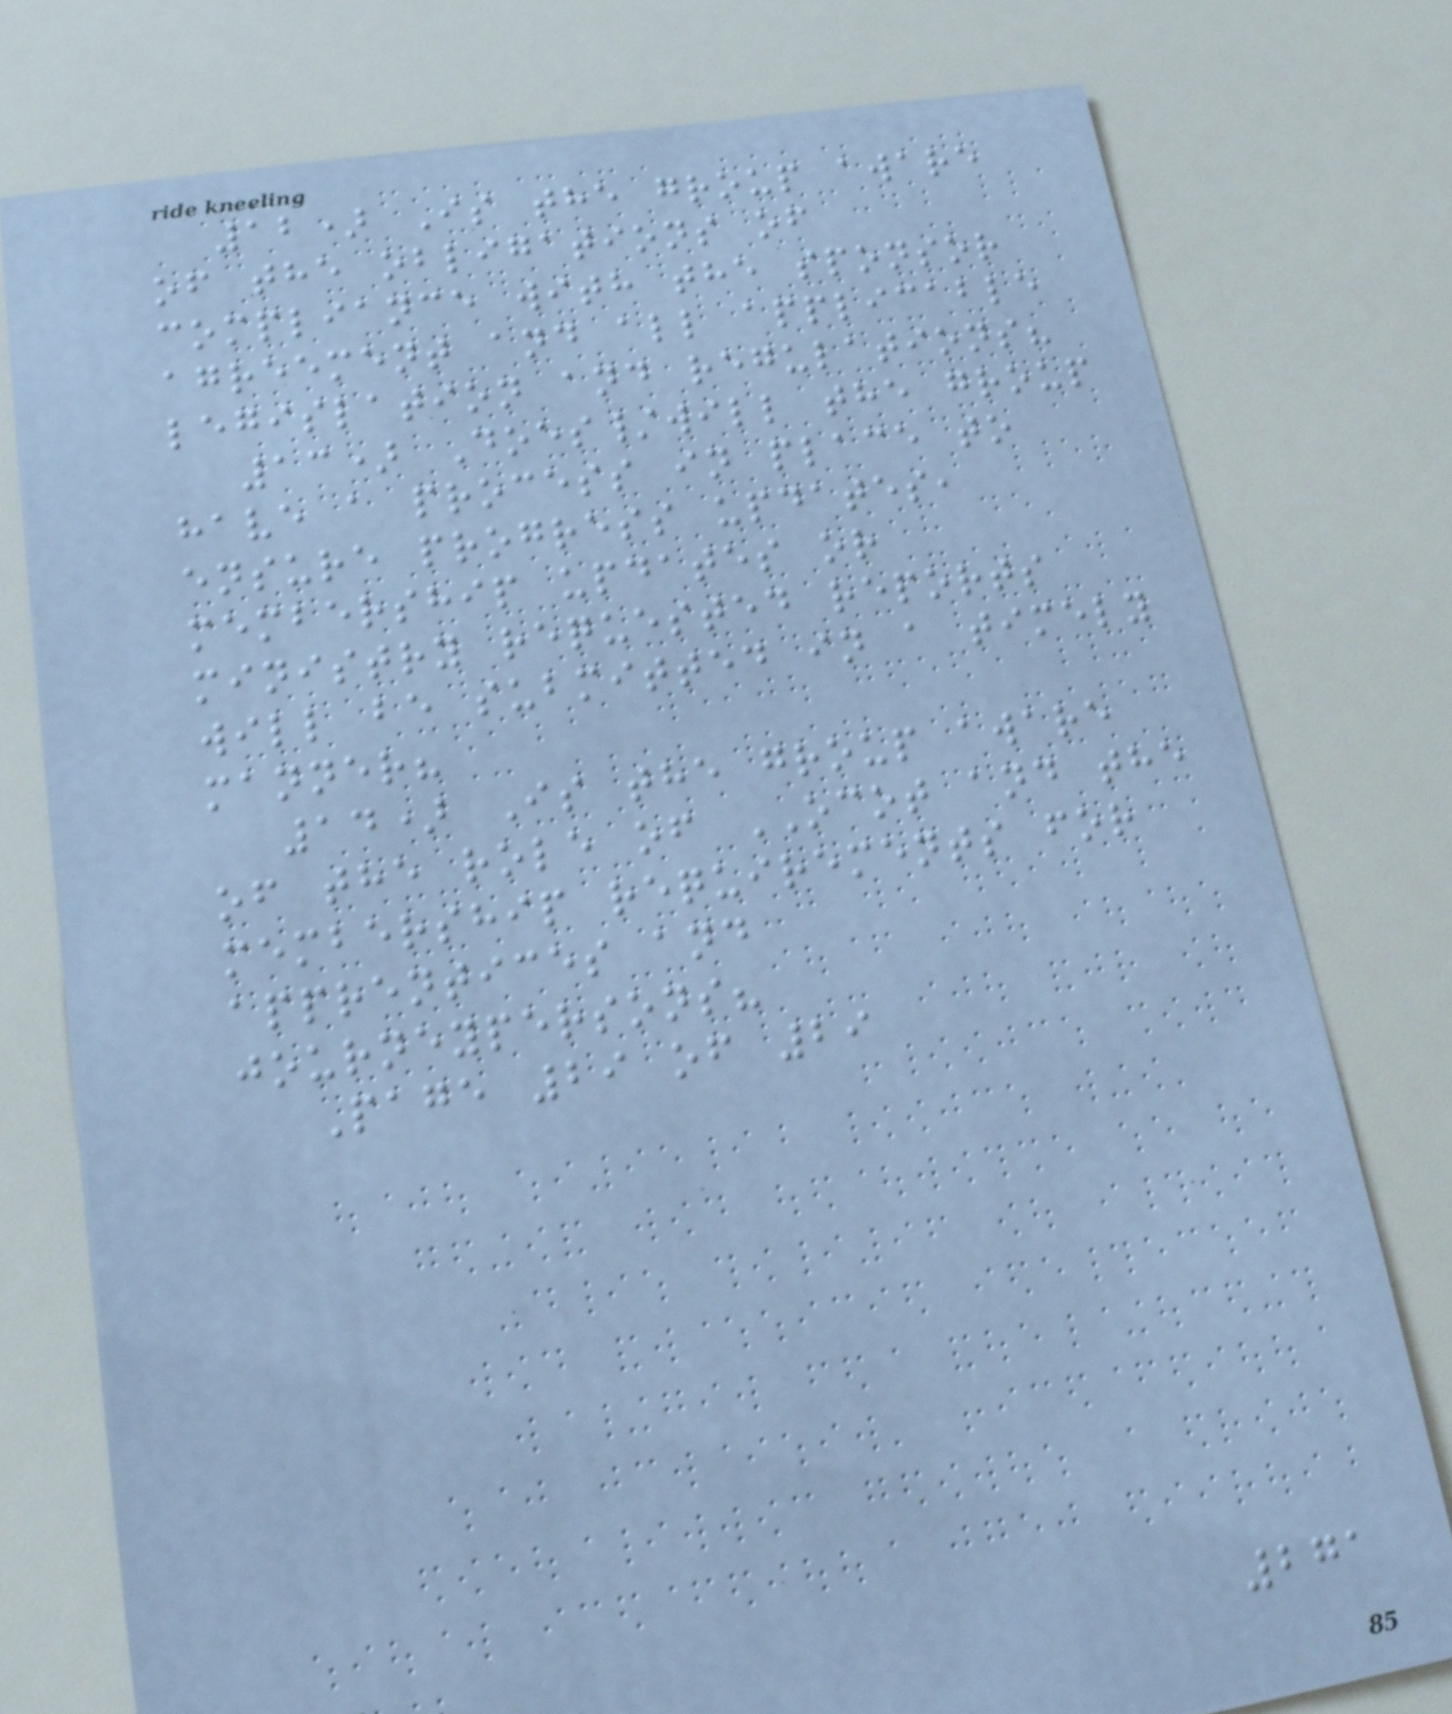12) Is the group aware
of the obligations of
compliance with the sponsor
agreement and all applicable
legislation and regulations?
13) Does/will the group
have a process in place to
ensure progress updates,
membership updates or
ministry requested reports
will be submitted in a timely
manner?
14) Is the group aware
of the role of OCOT and the
membership requirements for
apprentices and
journeypersons?
Page 29 of 29
271
